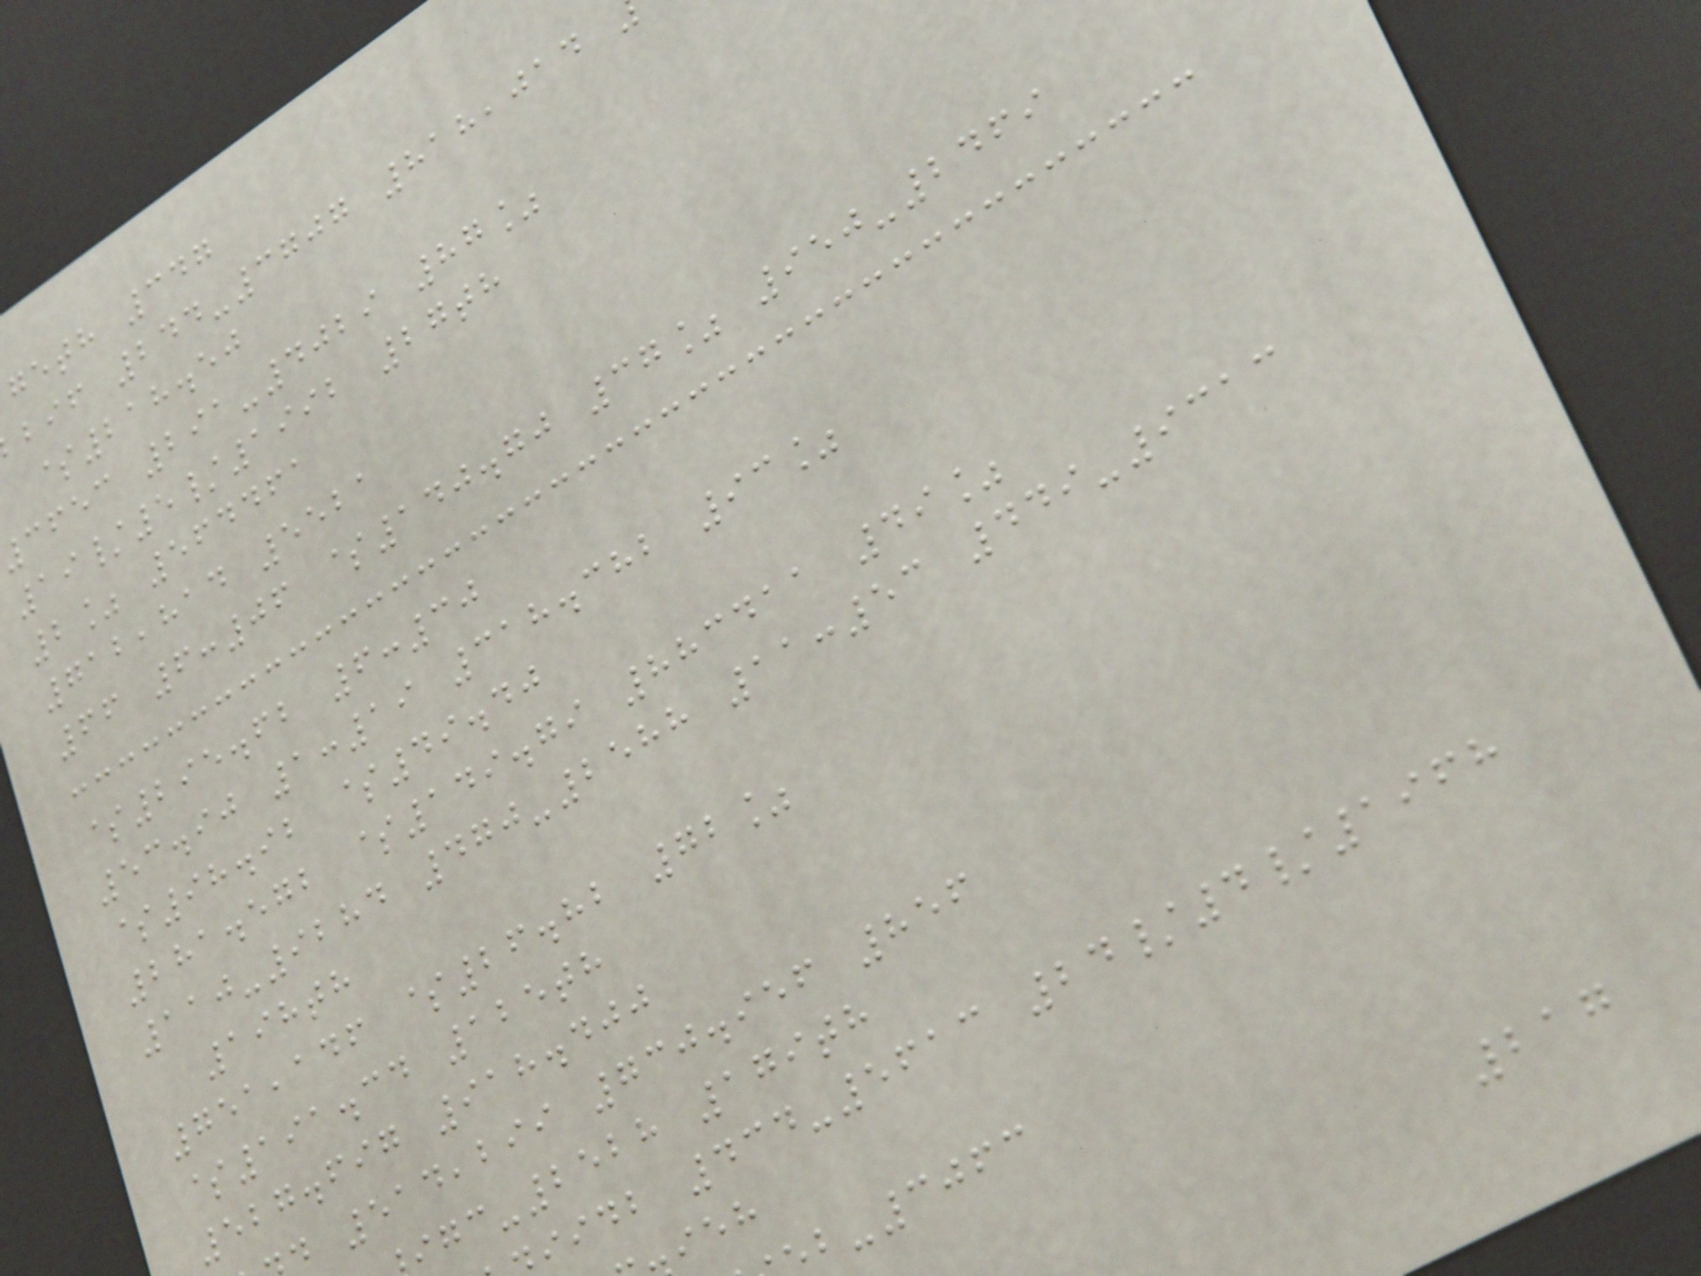geth 347
bif 244-3707 818,014
$218.50
3653 291-4029 87%
19/5/1992 27th
2% 564461
712,814 5521
66 6:06 $140.70 37% 950-2469
$295.62 6:30
53.90 1:19 318.382 93%
$98.92 $49.40
281.572 $149.79 883411 49%
110-9284 470-2588 11:53 449-9313
198th
751,146 $26.82 72%
$191.34 125th
527.697 918.400
514,299 730.956 856
-2528 179th
iidb 434-5613 24/4/1968
217
